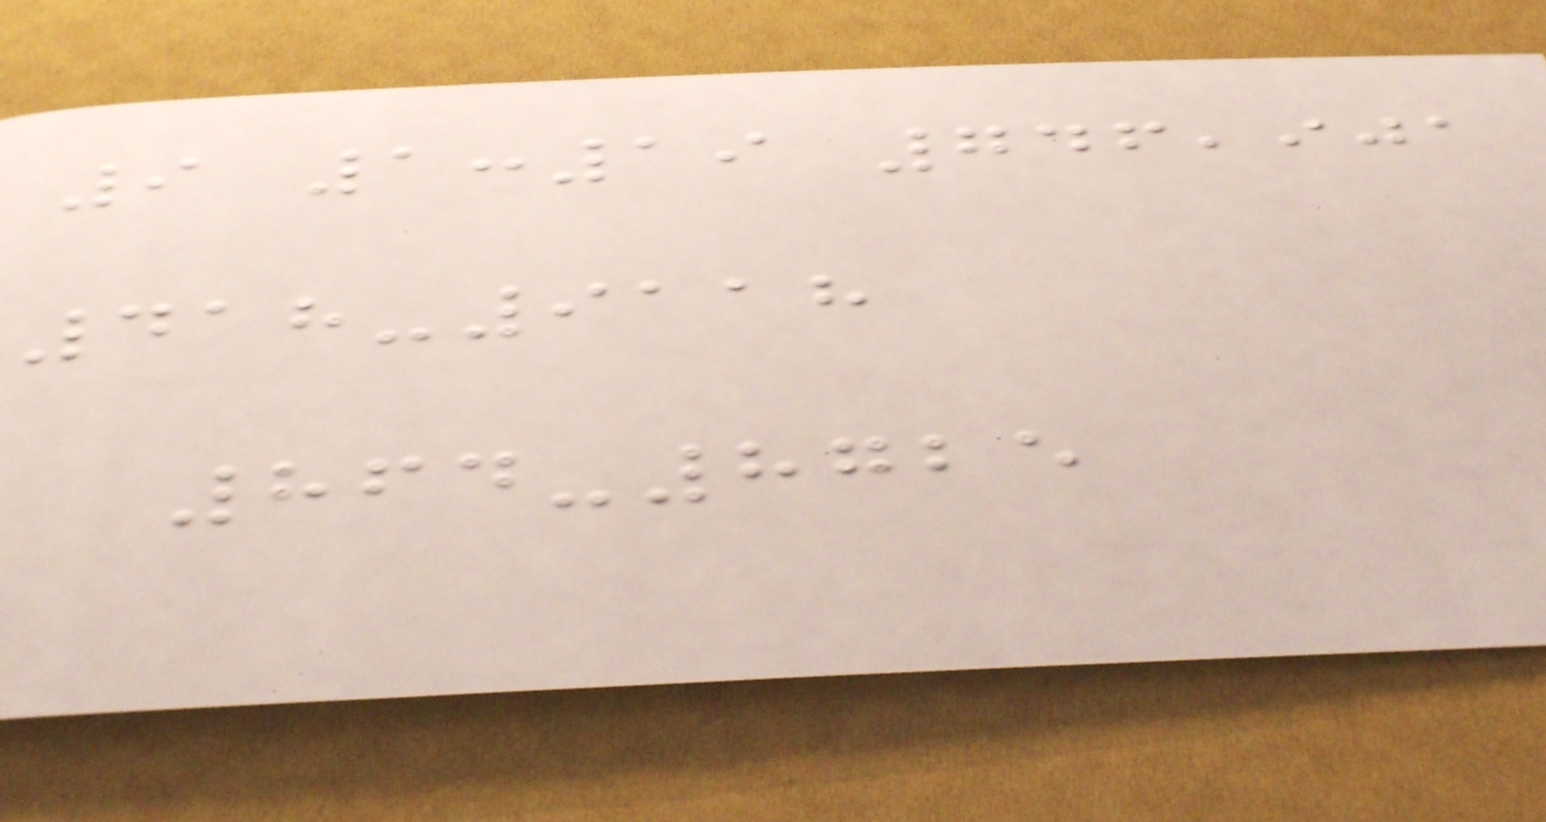9 1:19 746,901
418-9118
864-8725
